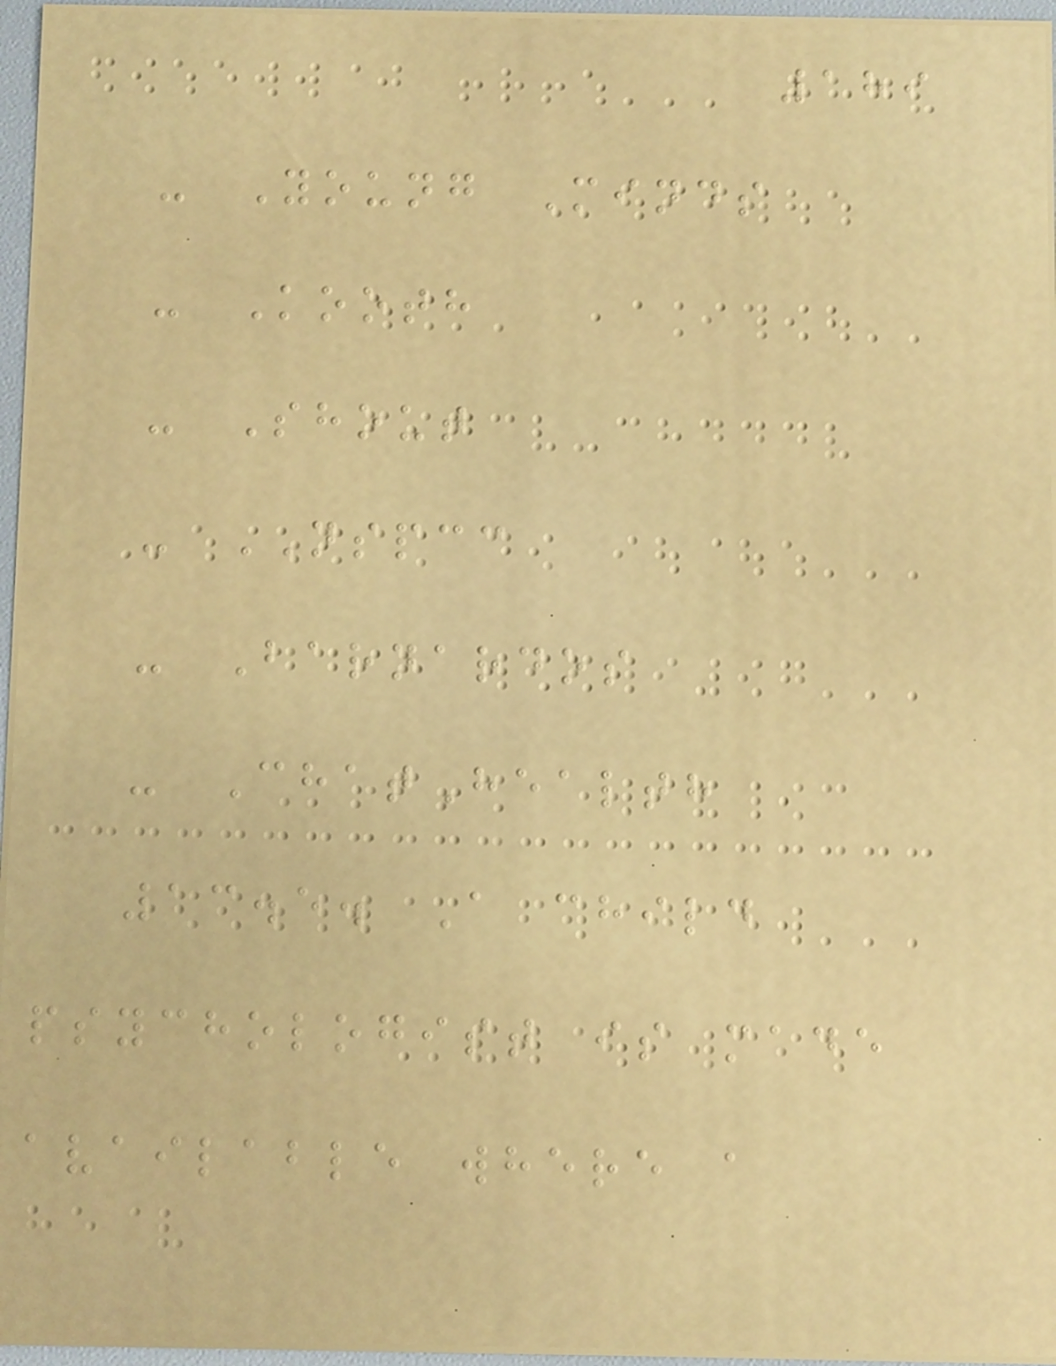189
- Young Minds
- Kooth
- Shout
- NSPCC
- Barnardos
- ChatHealth
13.5. A child
psychologist is made
available where a
